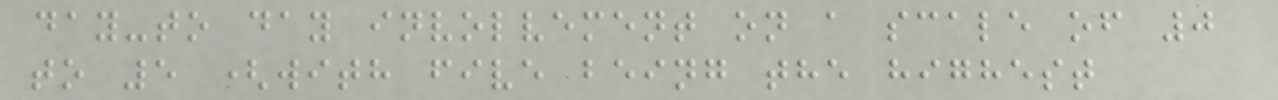day-to day involvement on a scale of 0
to 5 (with five being the highest
